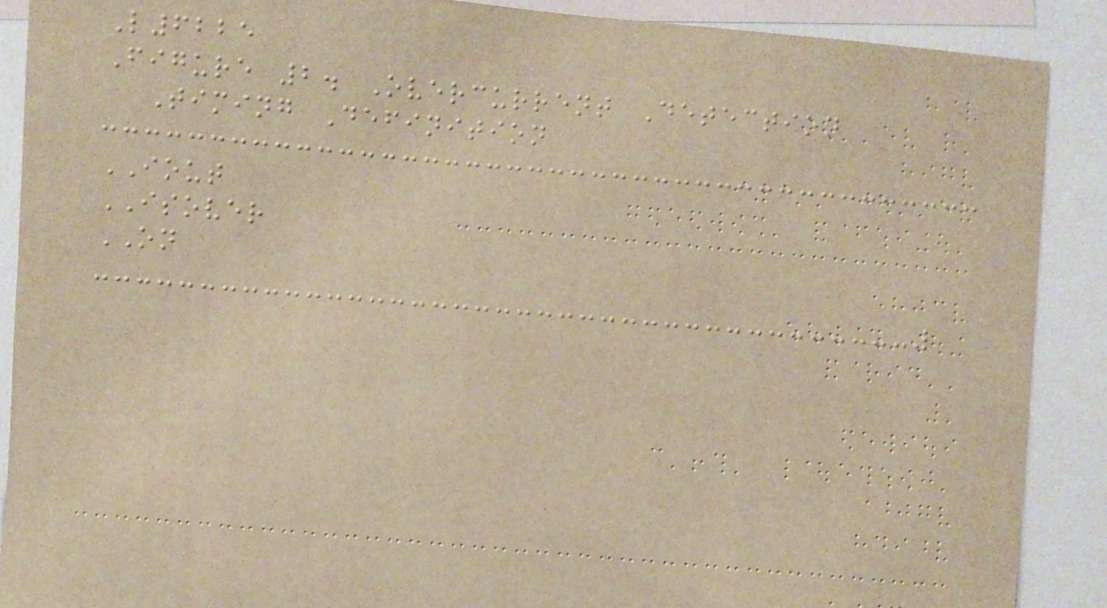L6225
Figure 2. Overcurrent Detection
Timing Definition
IOUT
ISOVER
ON
